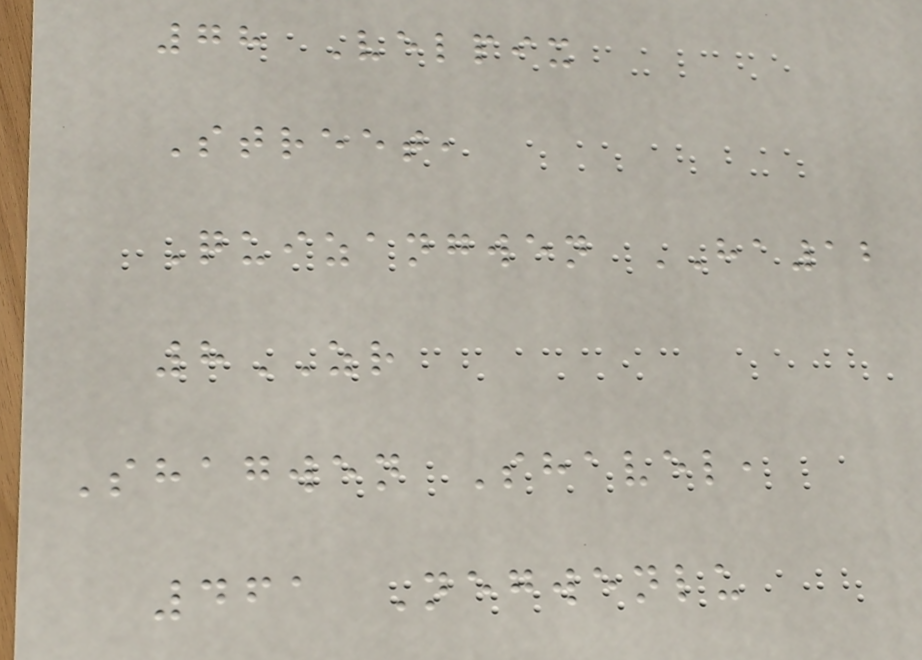78 Velpix
Street,
Quizangwen HA12
8ZR
Shagwen Shavel,
461 Negwenlu
